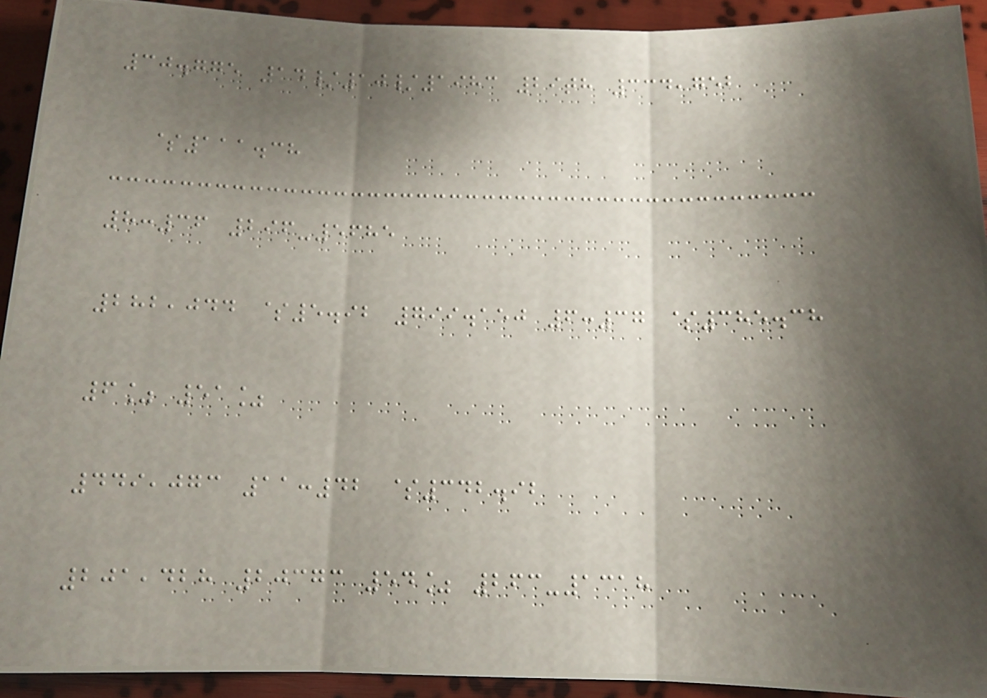30.775 14/10/1983 29th 334,752
$111.38
8:36 296-5685
282,044 $5.92 799.150 6:37 $385.38
6% 51%
449,073 11:42 $342.92
201,428 20373 54% 263-1318
